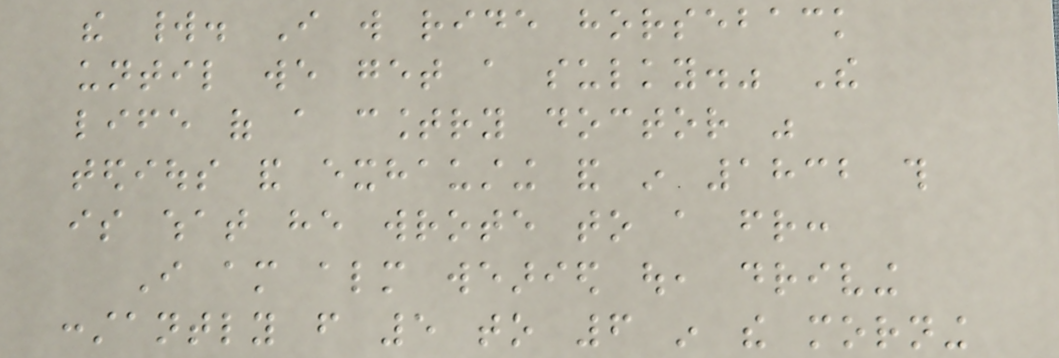the world. I will ride horseback
until we get a sulky." The
life of a country doctor was
tedious and exhausting and in 1832 this
is what he wrote to a friend:
I am almost wearied out, driving
constantly from 5 to 6 in the morning
